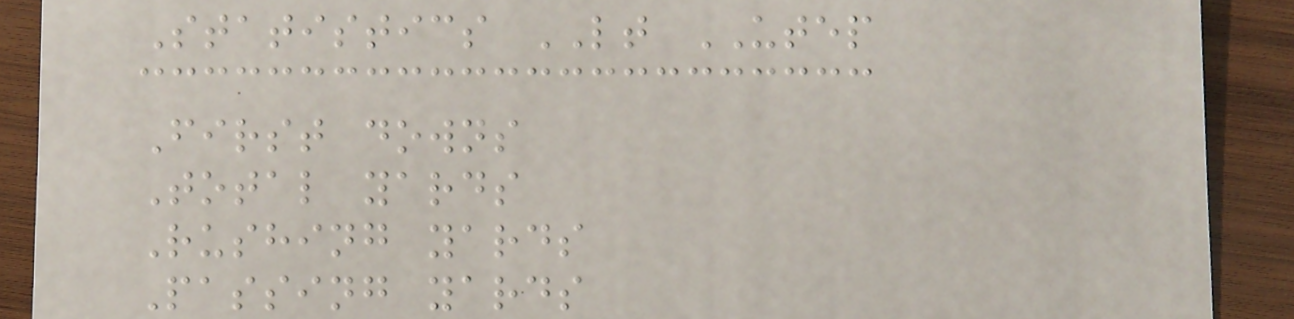Statistics LT UTEP
First downs
Total yards
Rushing yards
Passing yards
